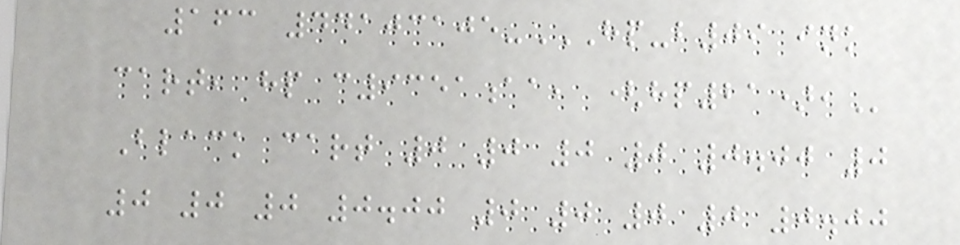163 44103105-HP-B09 INK
CART, HP C9351AA, (HP21),
Black cart 0 0 0 0 0.00 0
0 0 0 0.00 0 0 0 0 0.00
